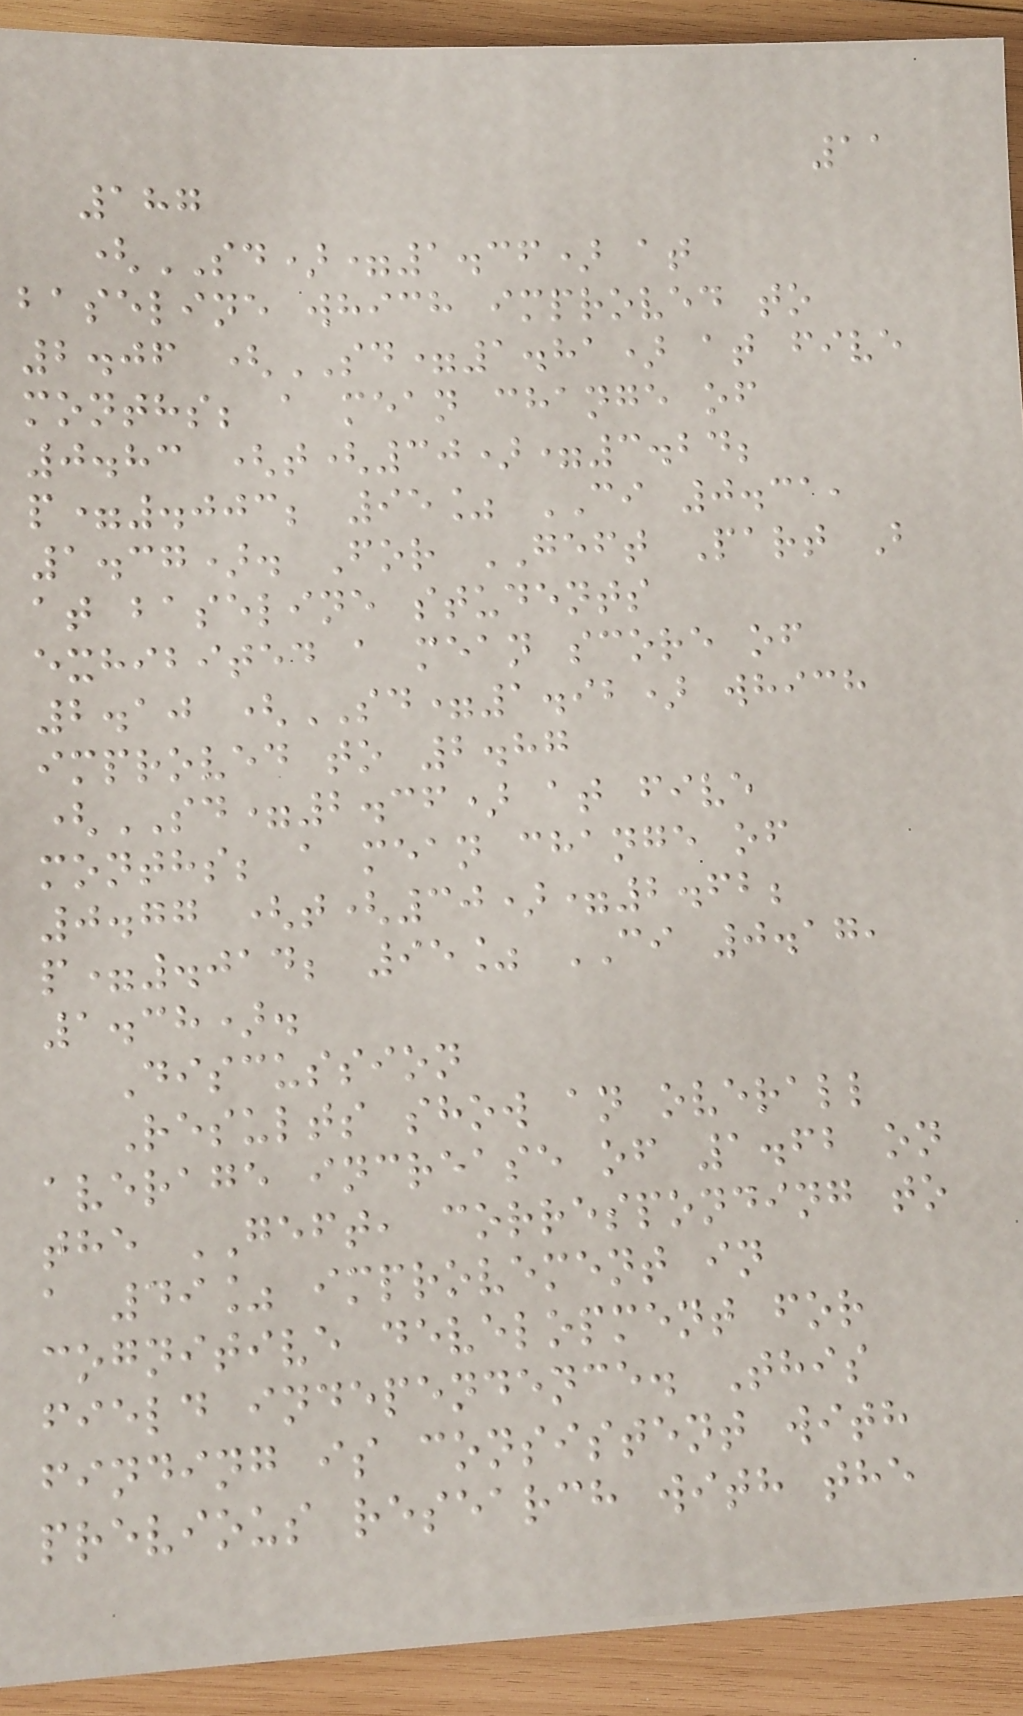11
187
(SD)=1.36) at
baseline which improved to
2.06 (SD=1.81) at five
months; a mean change of
0.83 (t(30)=3.24;
p=.003; 95% CI 0.31,
1.37). For GEFT Part B
at baseline students
exhibited a mean score of
2.10 (SD=1.92) which
improved to 2.87
(SD=2.36) at five
months; a mean change of
0.77 (t(30)=2.62;
p=.014; 95% CI 0.17,
1.38).
Discussion
Results show an overall
average increase of 1.62 on
the GEFT, corresponding to
a 49% improvement in
cognitive development for
field independence. This
finding is consistent with
previous research with the
